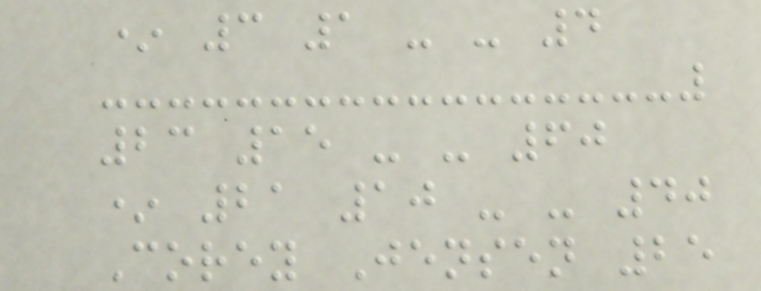* 3 1 - - 4
23 15 - - 60
* 21 10 - - 40
Corey Jensen 25
